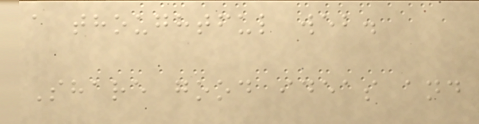a thoughtful web.
Share good ideas and
